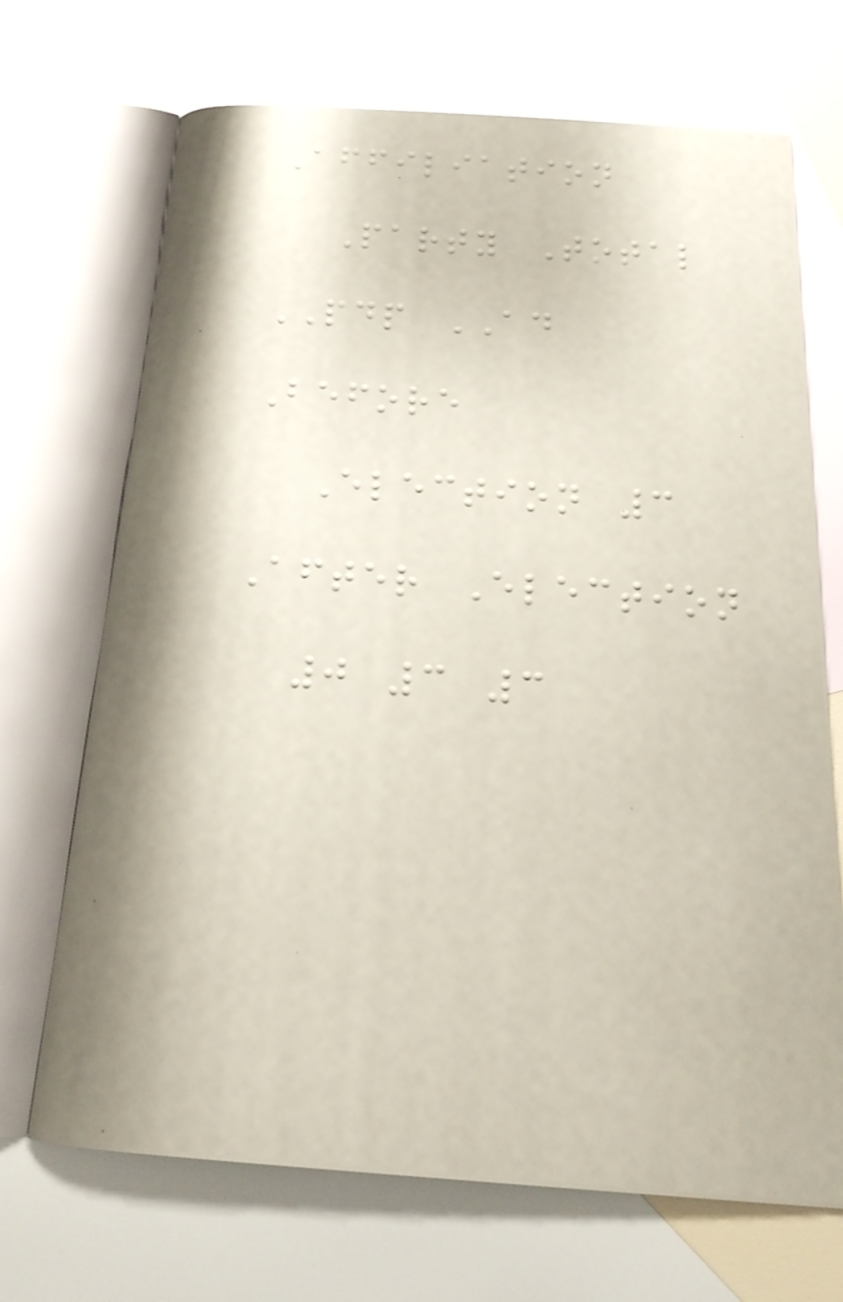Affiliation
Party Total
PDP AD
Before
Election 3
After Election
0 3 3
